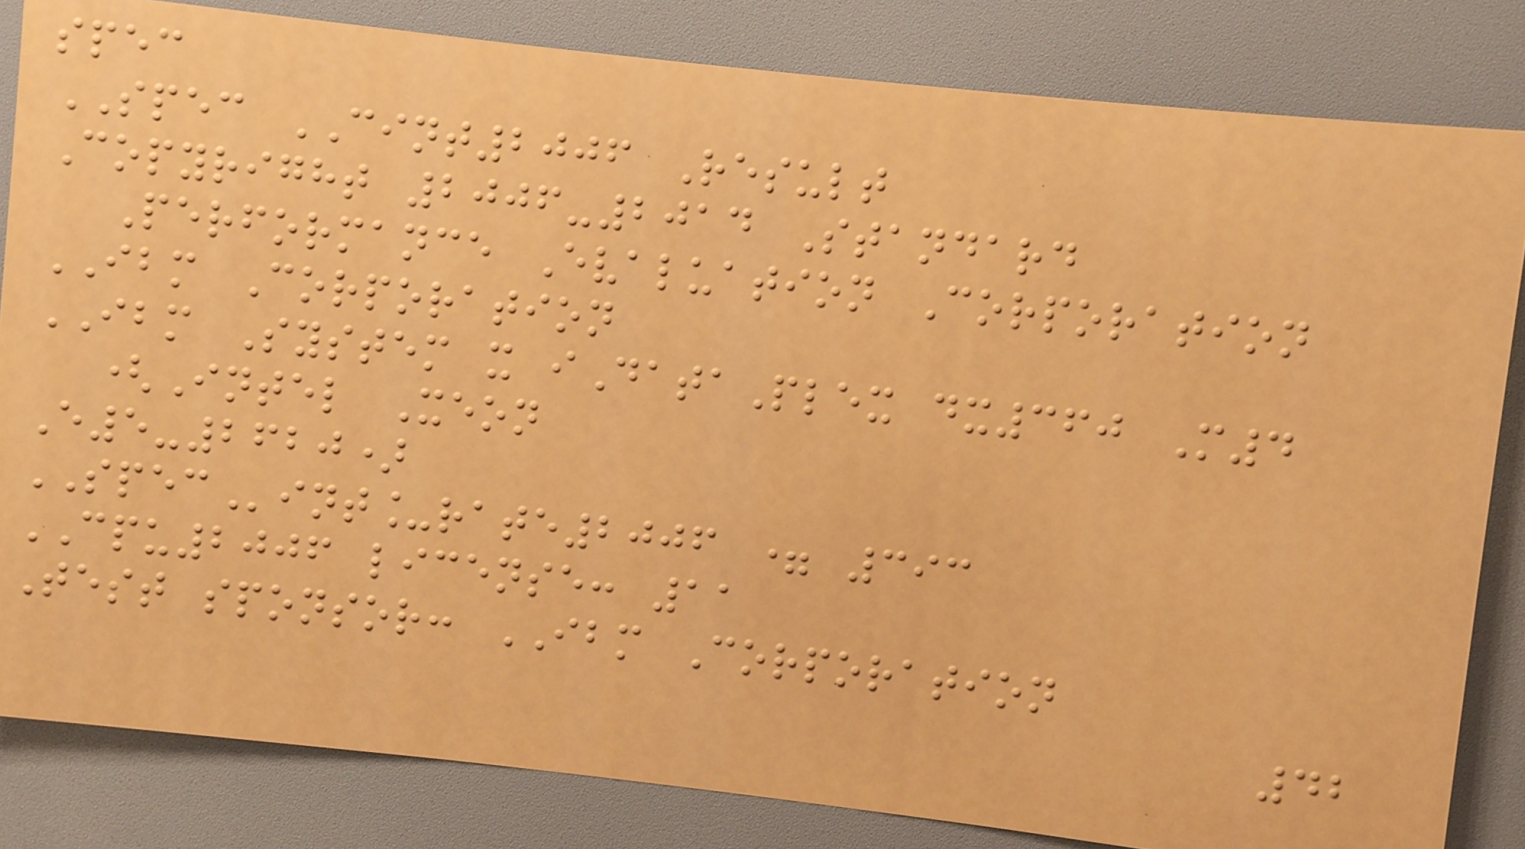spec
SPEC CINT2006 Result
Copyright 2006-2014 Standard
Performance Evaluation Corporation
IBM Corporation
IBM System x iDataPlex dx360 M4
(Intel Xeon
E5-2620)
SPECint_rate2006 = 393
CPU2006 license: 11
Test sponsor: IBM Corporation
42
